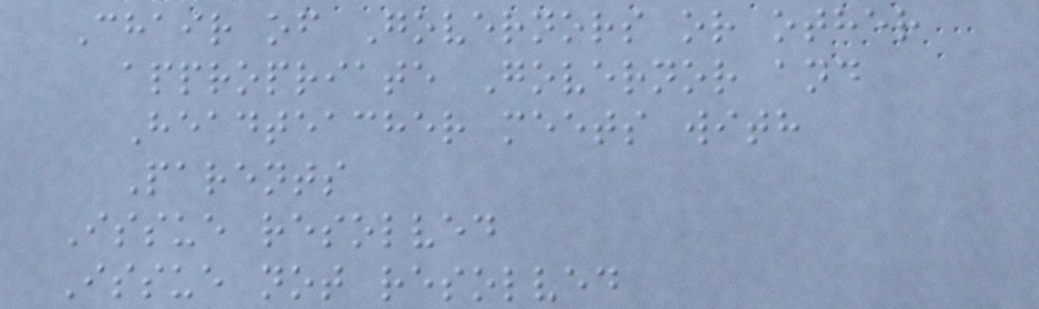Chair of Governors or other
appropriate Governor and
Headteacher meets with
Parents
Issue resolved
Issue not resolved
